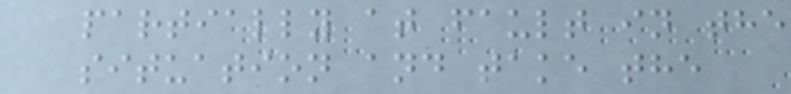partially at fault in the
situation and take the
